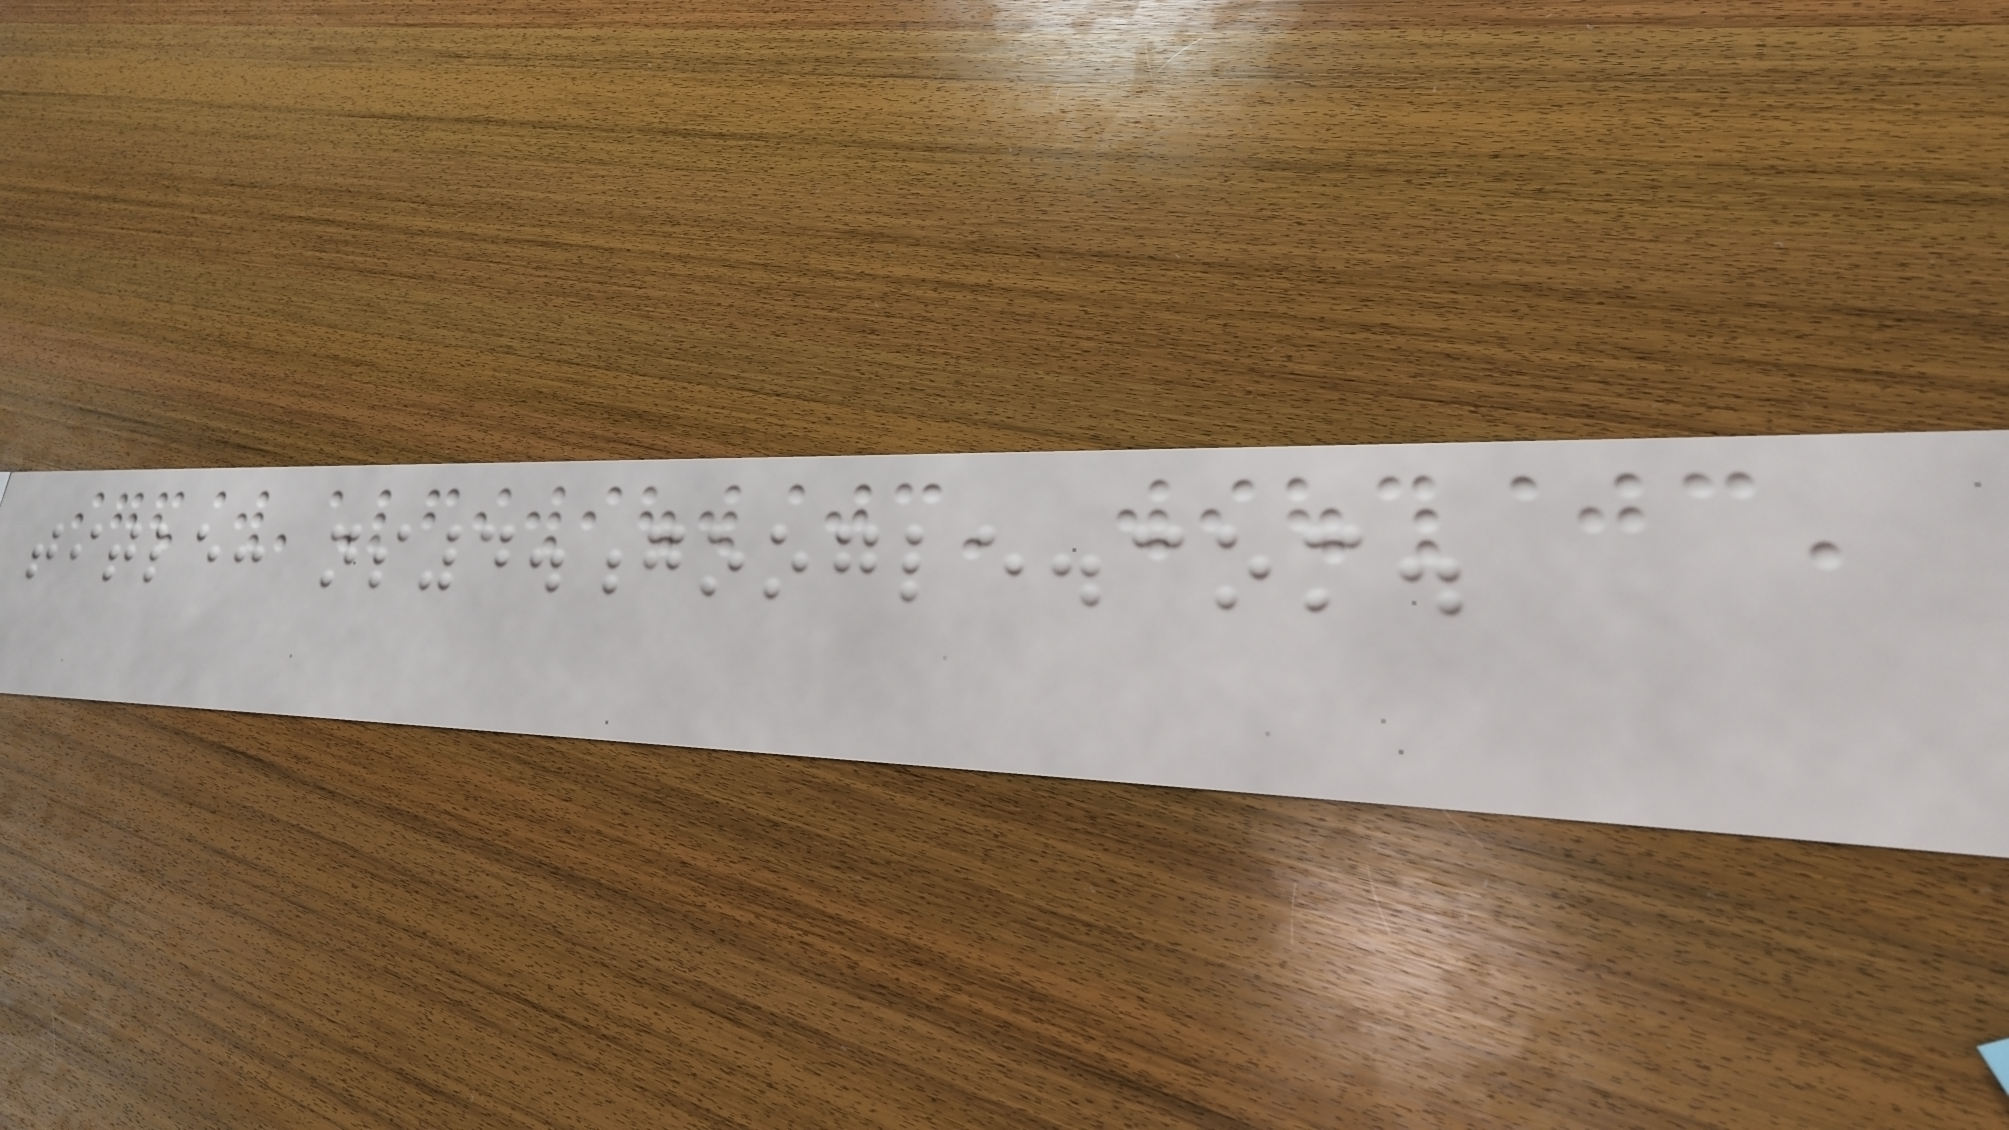title: ns4.google.com.
